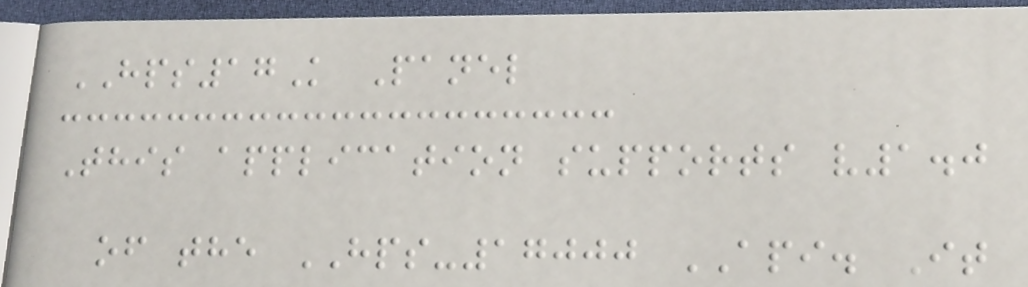HPS17K Panel
This application supports v1.0
of the HPS-17000 API. It
